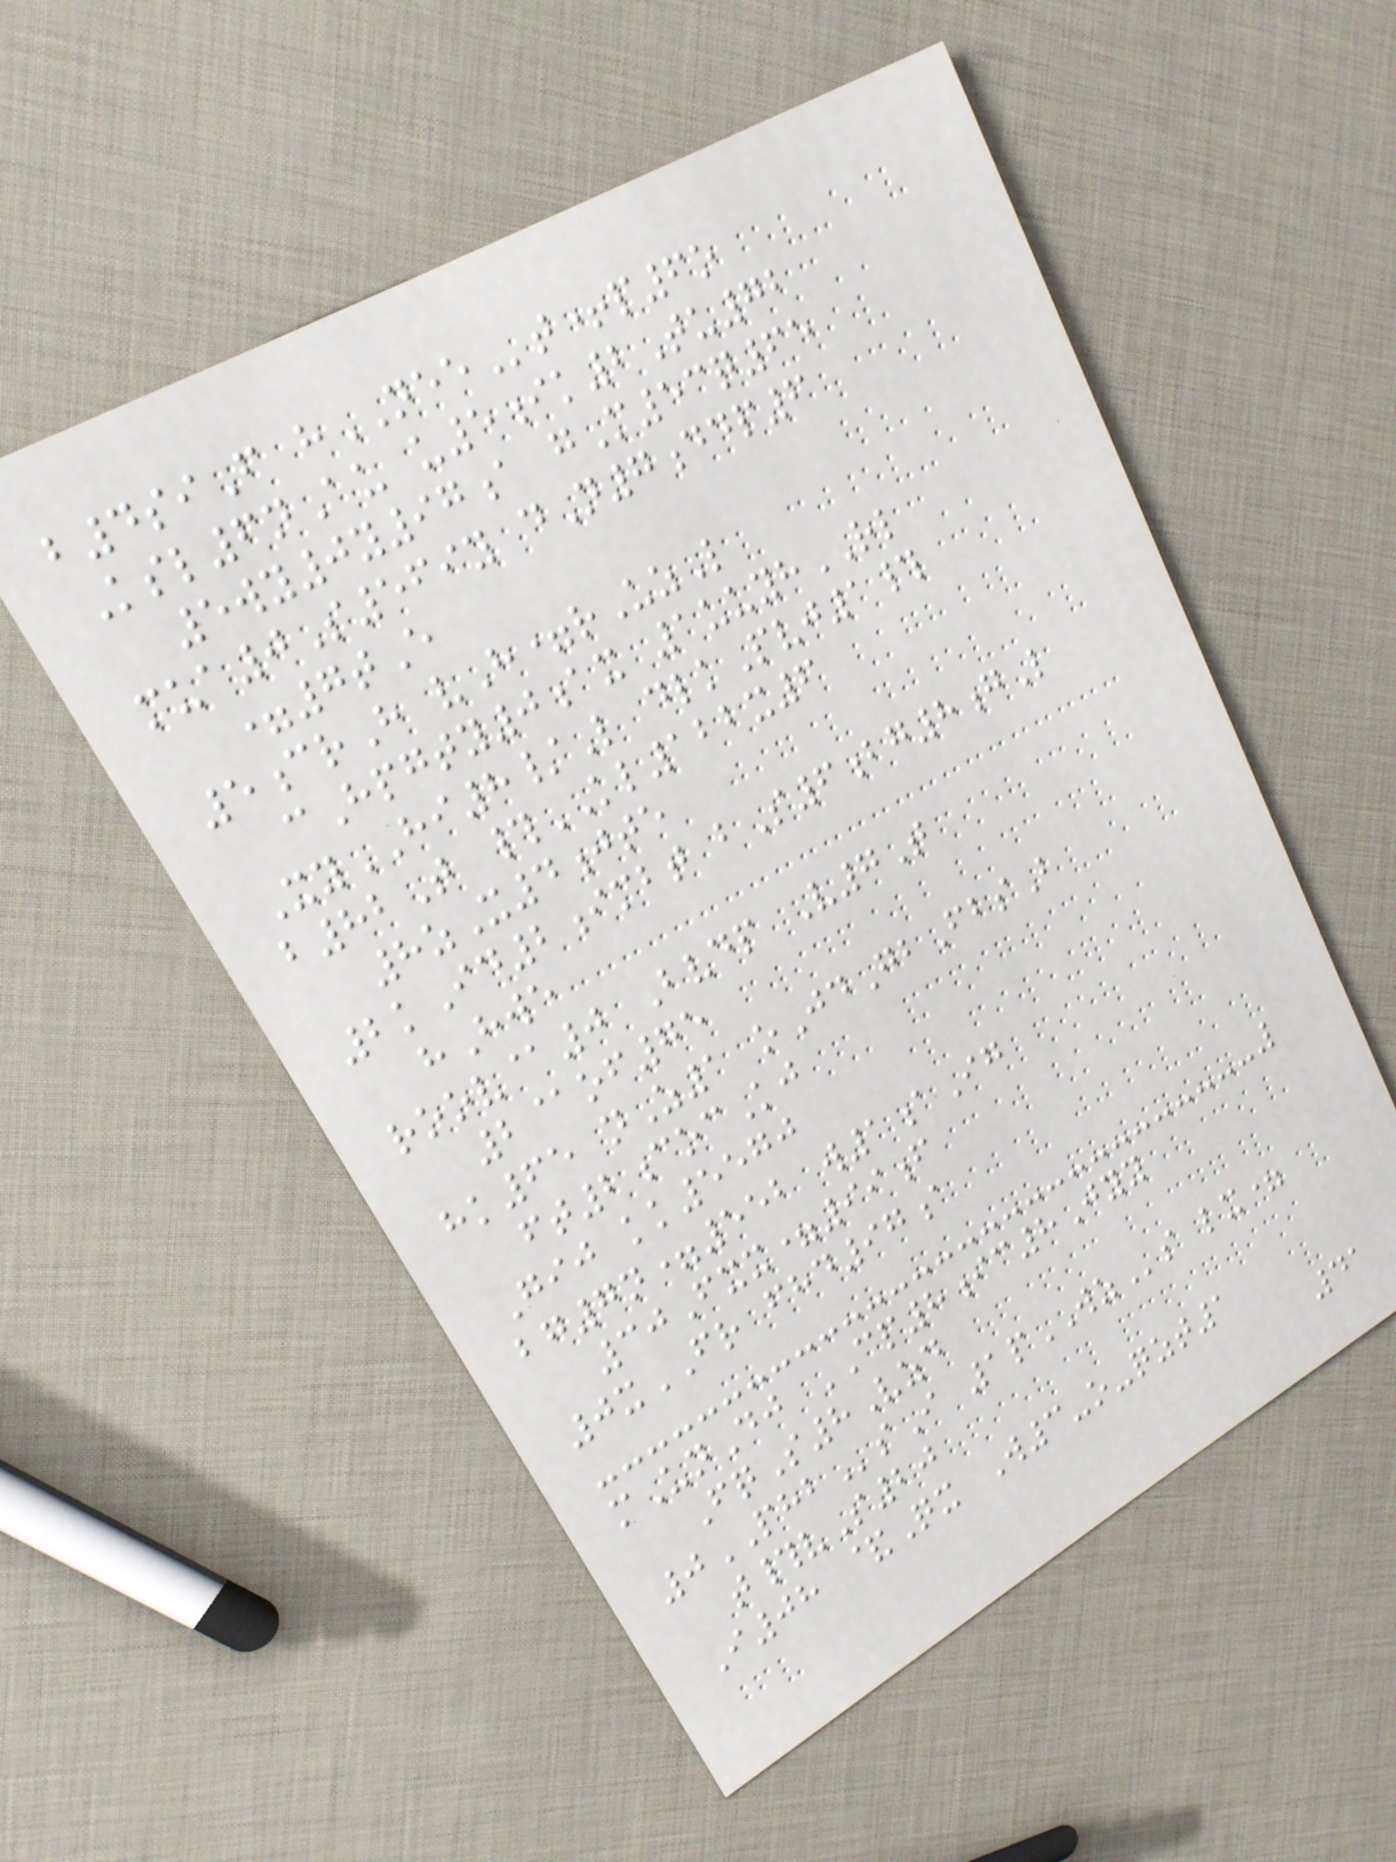b4siF hNEEt+p6o
Ksl6nAu u5ik2Tu72
5wy0y97a gM53q65
mua0S569y dN7ddp6
=7tE
5crH vH=rUzL
cHpgty0ax 1uuyhRL
XyHI8/L dlkPvj1#
b82T #KL122x6
8zX4jte
2kId2imbt bS6bg8gL
hHwe
roov@0 Bvdp V7T
2@of75
hk65 nZ1 oJdGbFbsB
ft2cocKj
Gij kk5570
bg7n=552 w1aIg
30Fxx=99f
0xFR fhd97a
mUnDj CP8ic8Jyy
FqS8Vzd
0PHBsI 1pWZs lx=
t#vS20
I08 &Qx W3-o-qzt1
41
